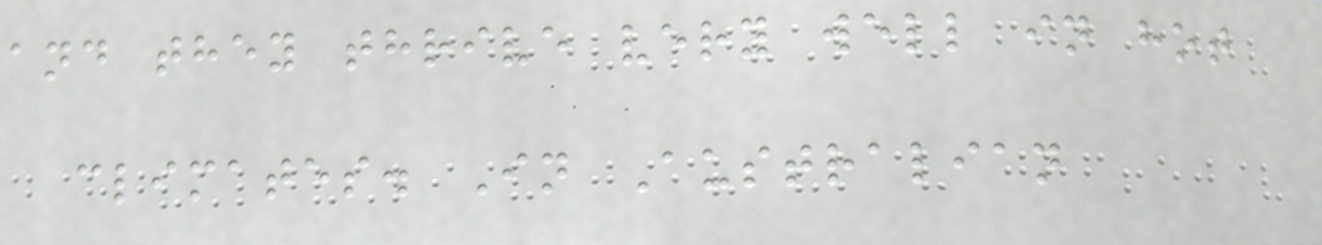and they thrive very well in hot
climates. In Australian
